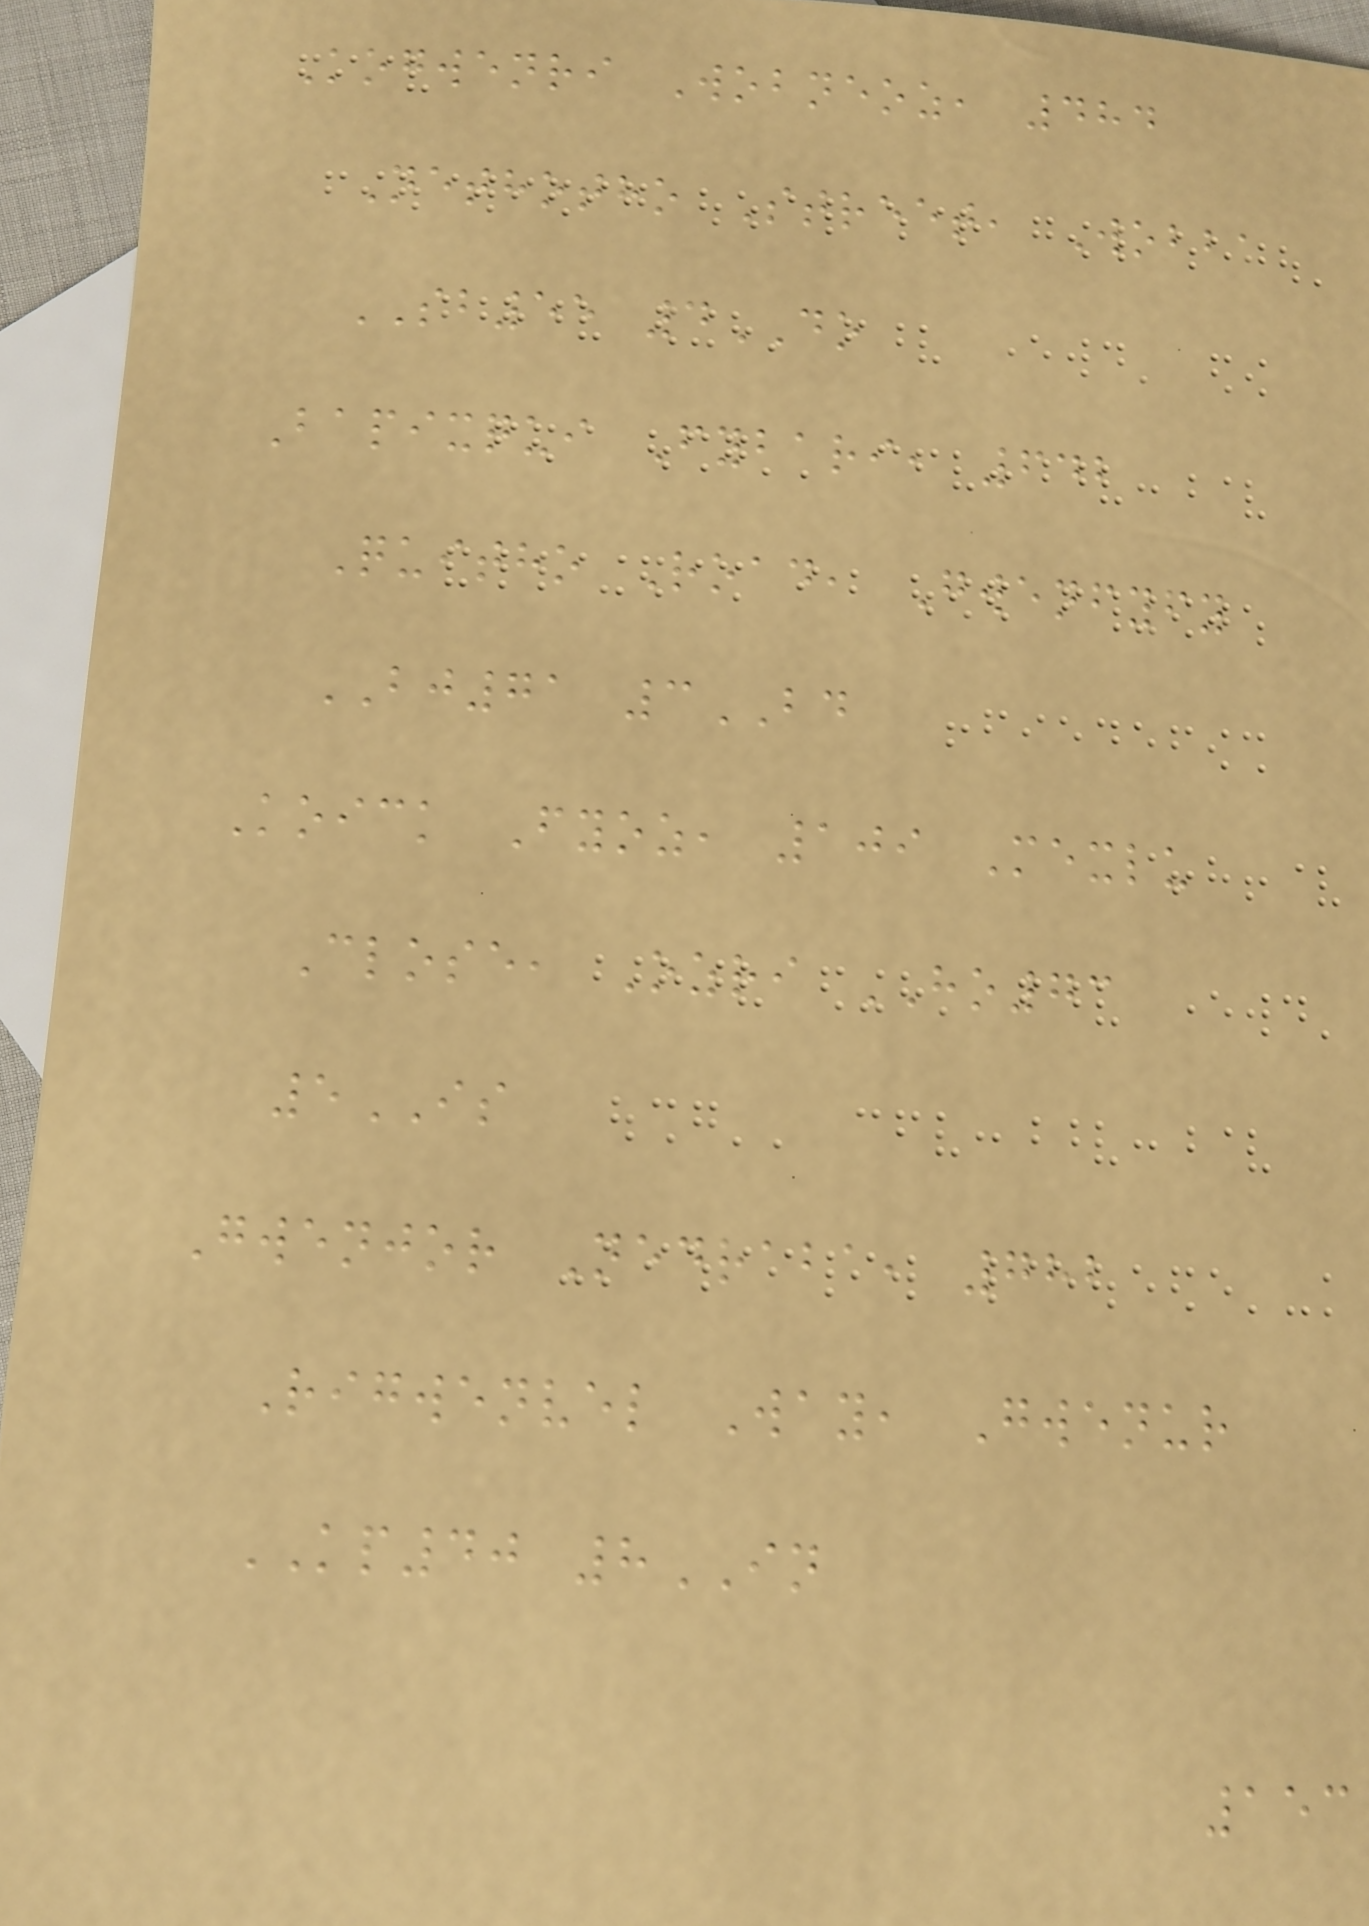Kogwenri Wobneoz, 484
Nethotho Street, Wobba
SB55 4DO
Bapixqui Fybari, 642
Quitho Road, Gwenfyfy
BJ71 3BD
Koick Fyoz, 109 Mexlu
Close, Ozri HO73
5IS
Gwenjor Nedraba, 782
Rigwenvel Way, Gwenur
KP40 8IN
153
